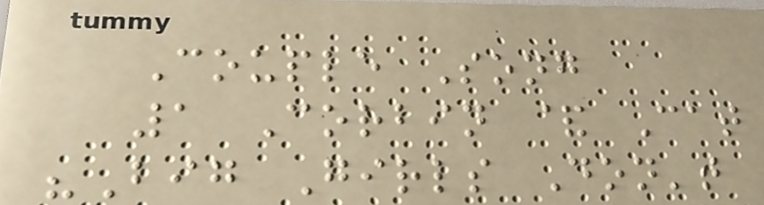Couple Song
1 Corbin & Cat
"Big Girls Don't
